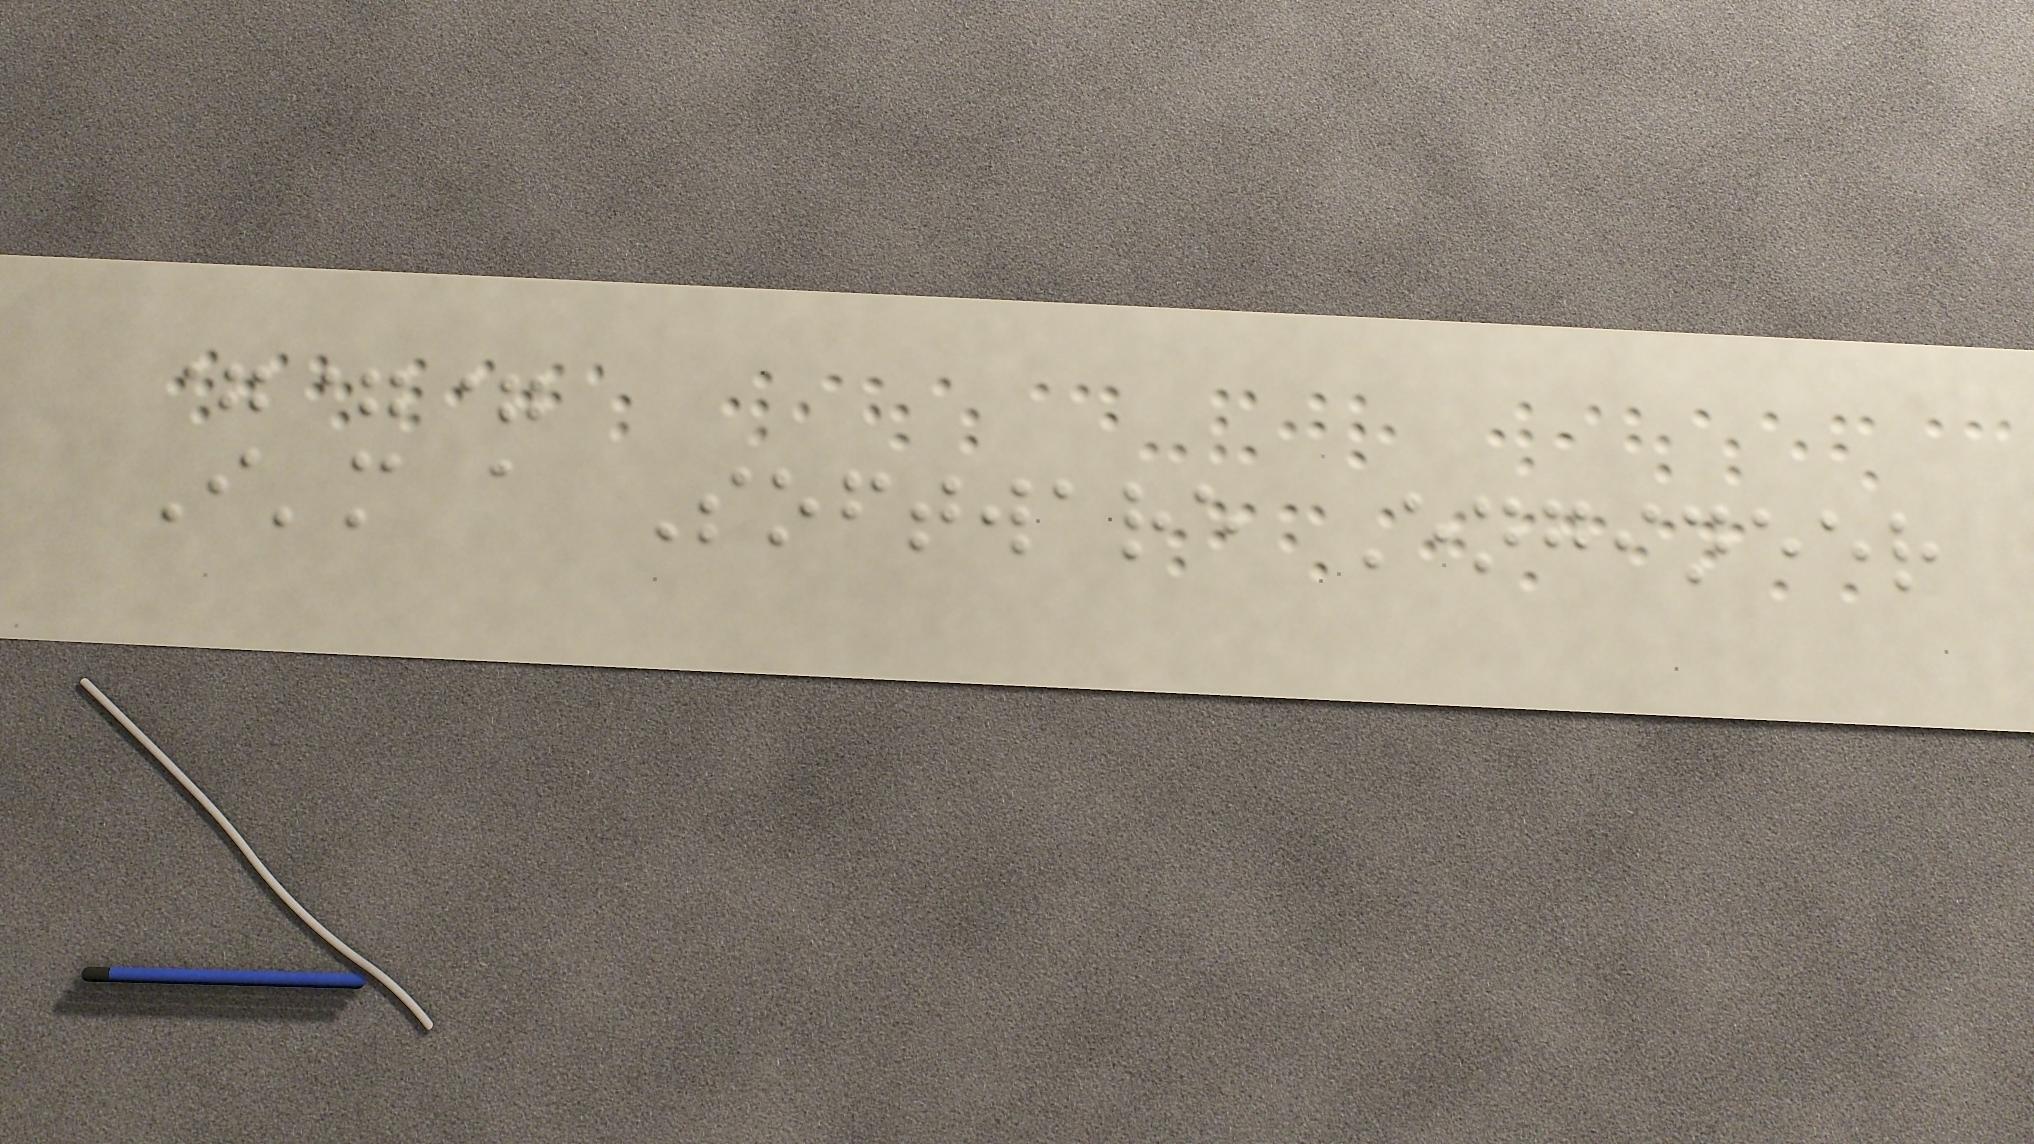===
I'm a Software Engineer
